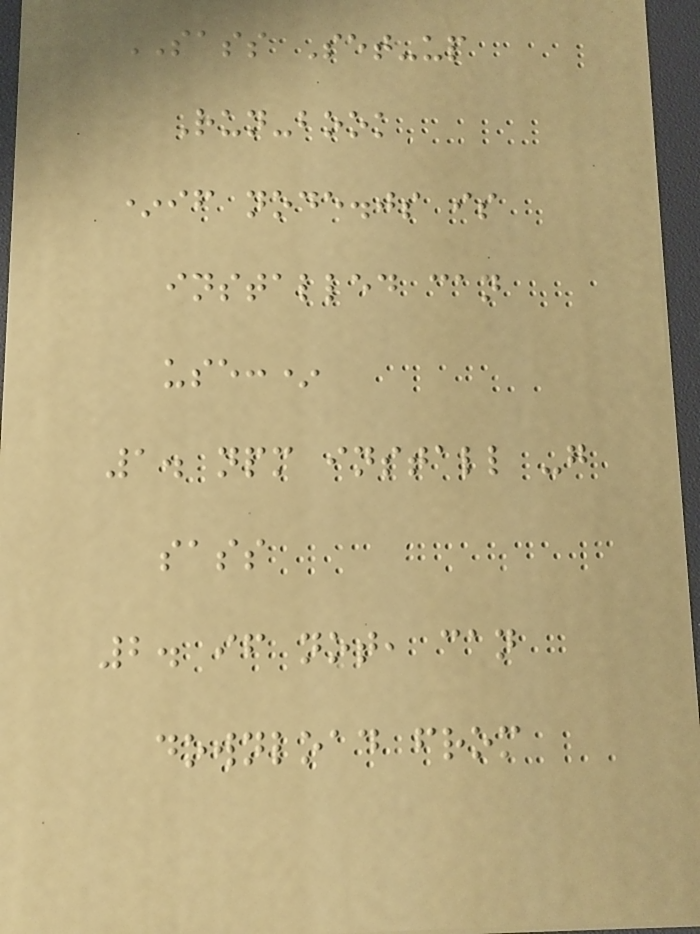SASS Set-up
Run-book
*if node.js is
installed can
use:*
1. npm install -g
sass
2. if not, can
download from
